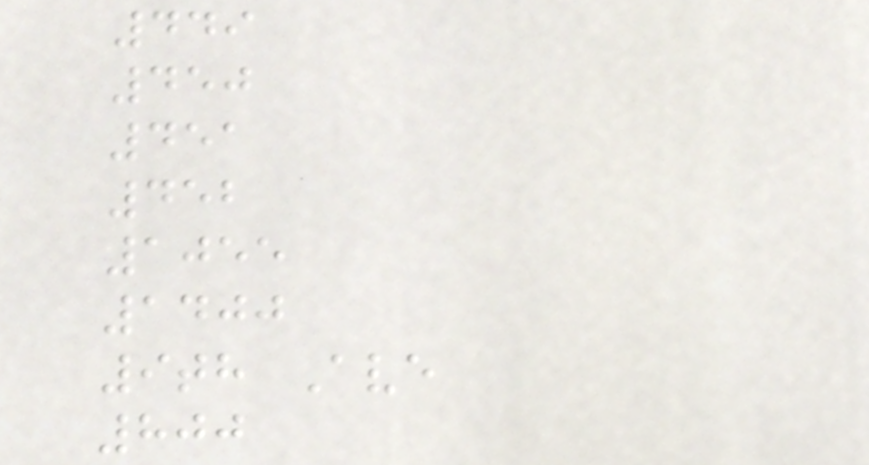449
450
451
452
1055
1400
9th Ave
800
